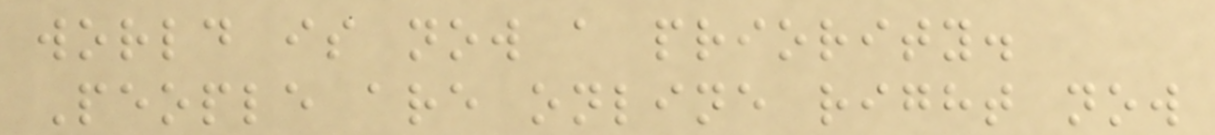world is now a priority.
People are online right now
